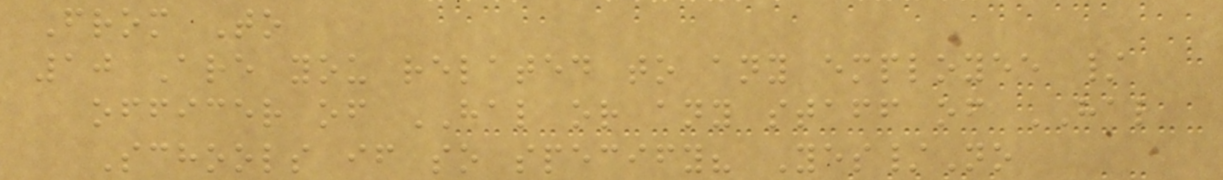From To
10 Are you related to any employee /
officer of HAL or any staff of HAL
Schools if so specify? Yes/No
